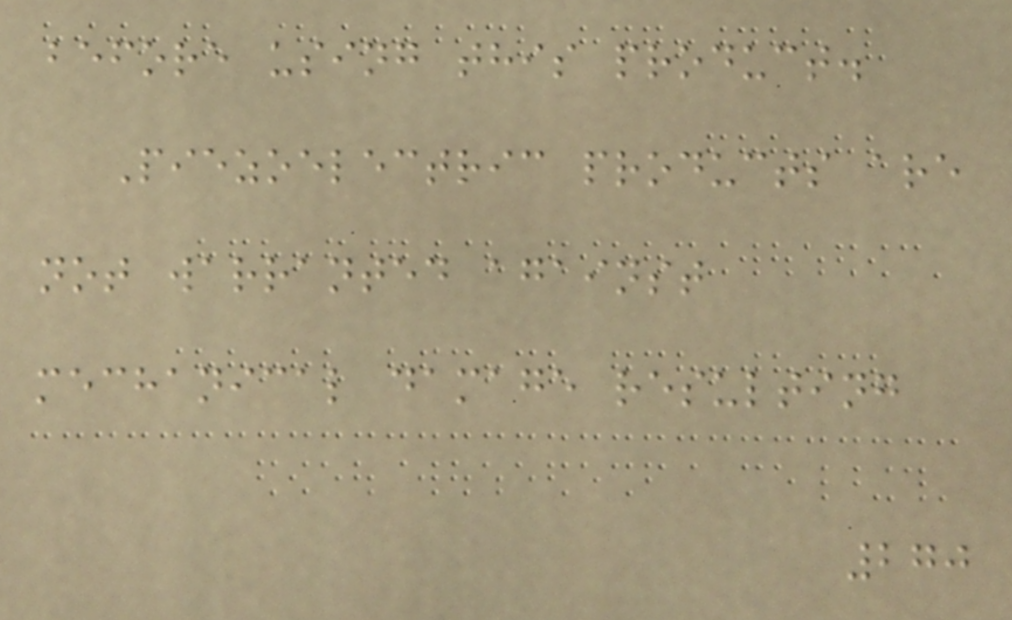before using this product.
Piezoelectric products are
not warranted against
mechanical damage resulting
270
